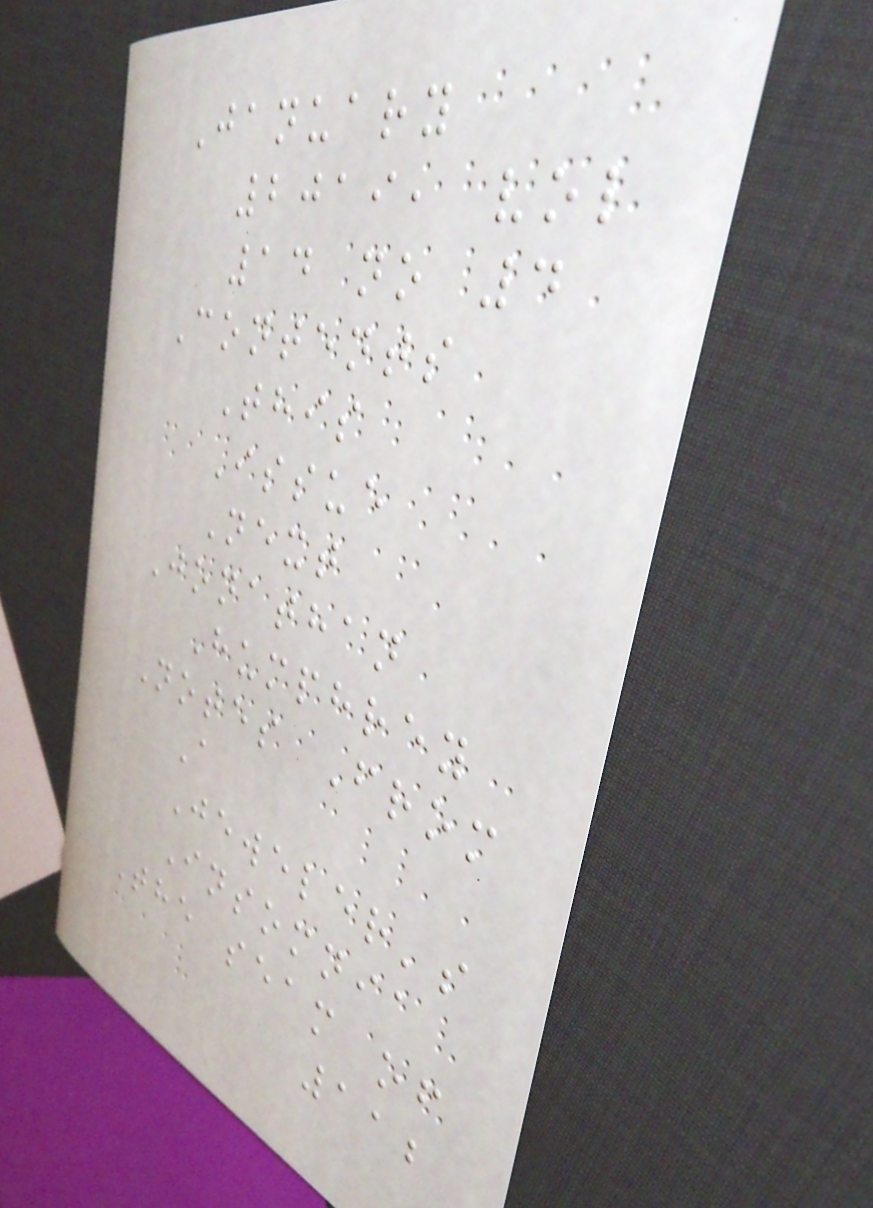January
2019, vol
14 no 4
Contents
This
Issue
Next
Jonathan
Humphrey
Notes From
A
Jeweler's
Insomnia
The seam of
112
